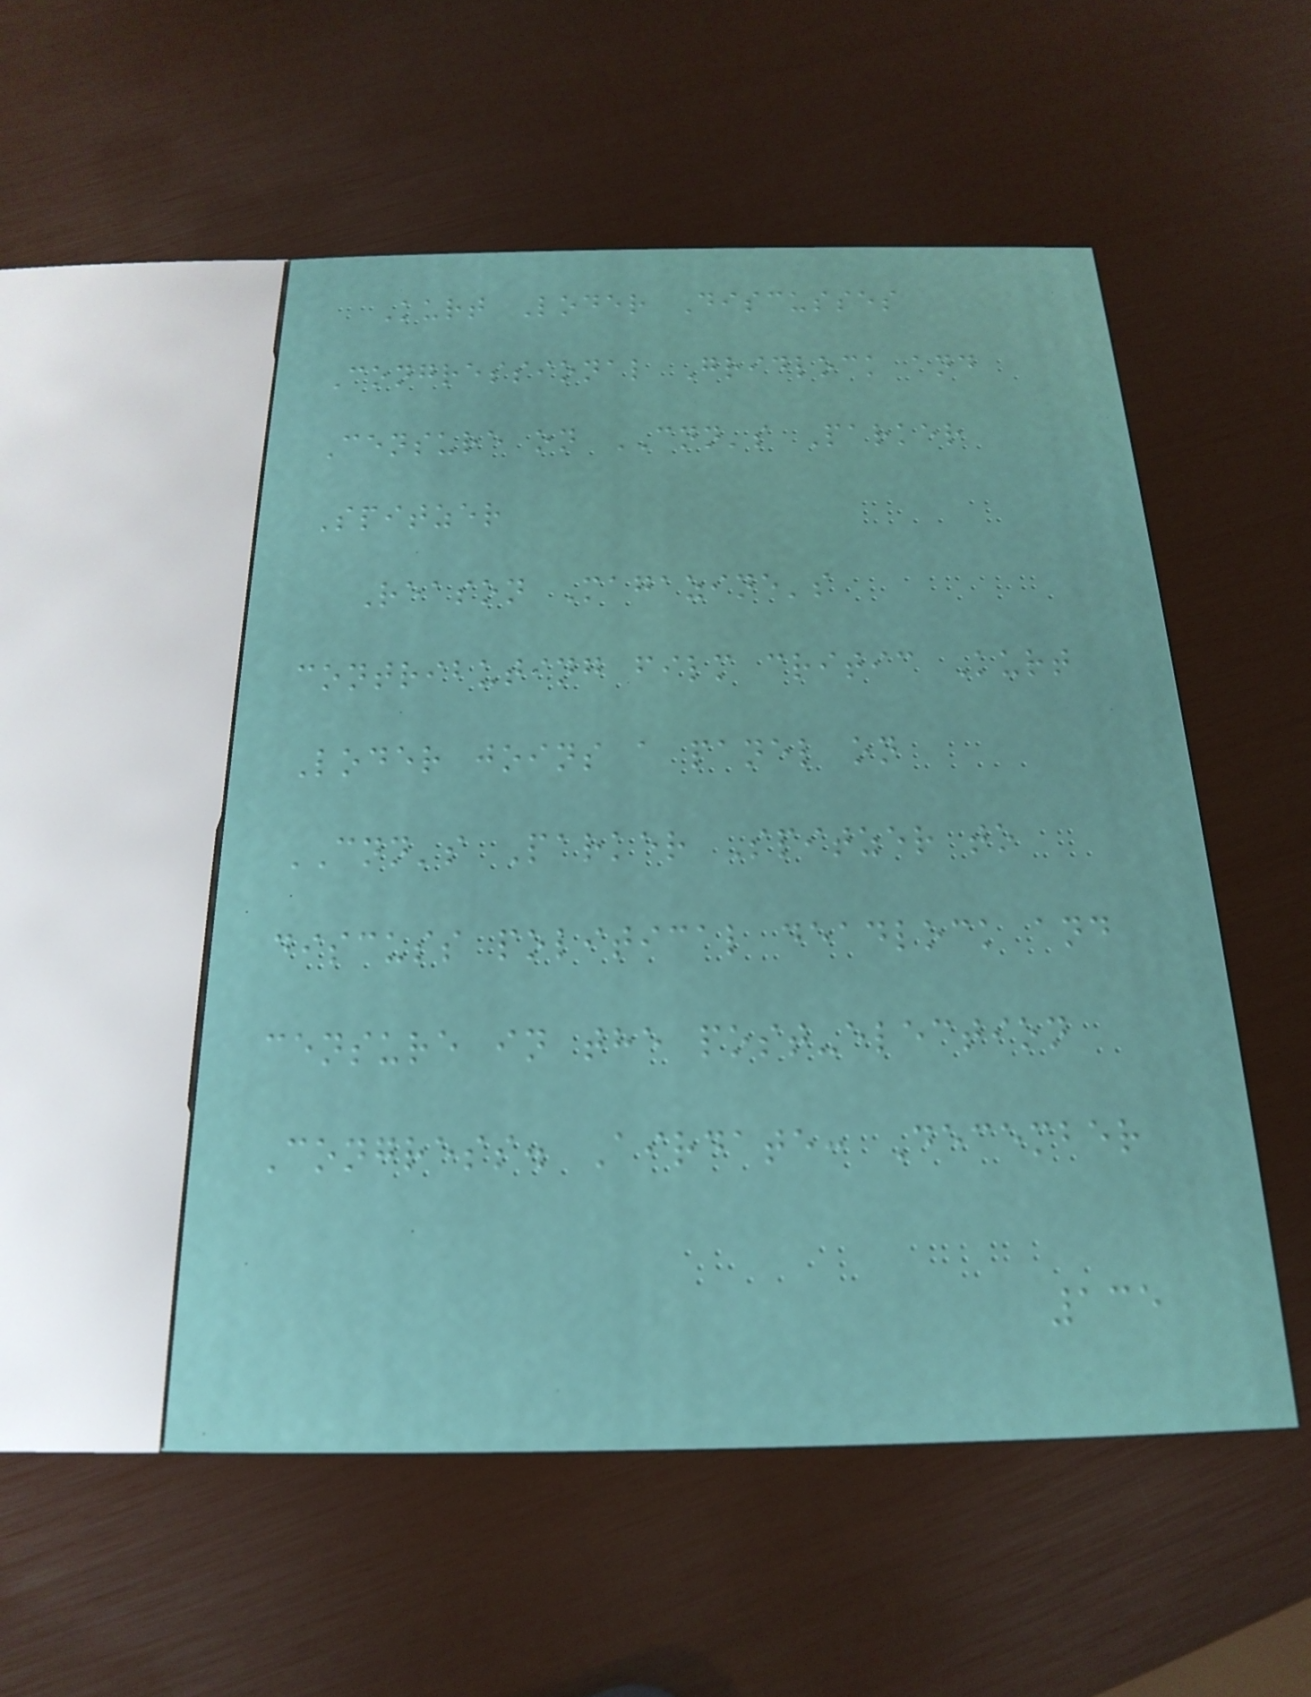Kurt Loder Discusses
Congressional Gridlock and
Censure on CNN's Parker
Spitzer
Reason Magazine's
contributing film critic Kurt
Loder joins a panel on
CNN's Parker Spitzer to
discuss political deadlock and
censure in the post-election
Congress. Airdate: December
135
